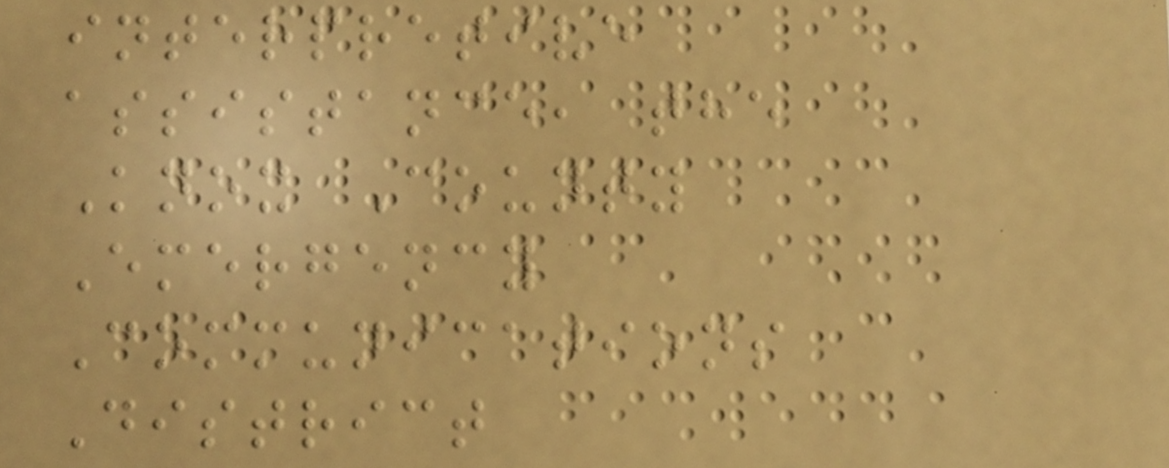interpretive
assistance, the
Knox County
Emergency
Communications
District
